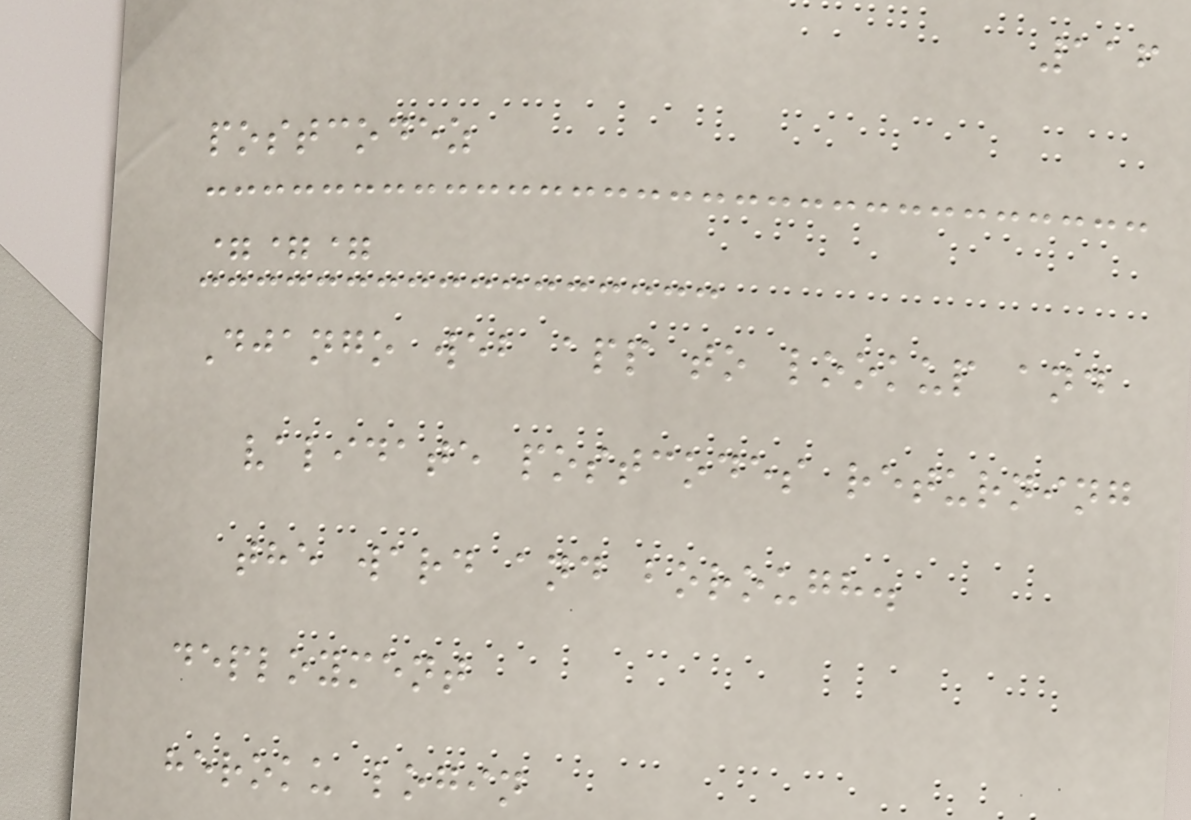116
postcodez
===
Django web app to lookup and
validate postcodes returning
the ward and borough.
deployment
heroku login
